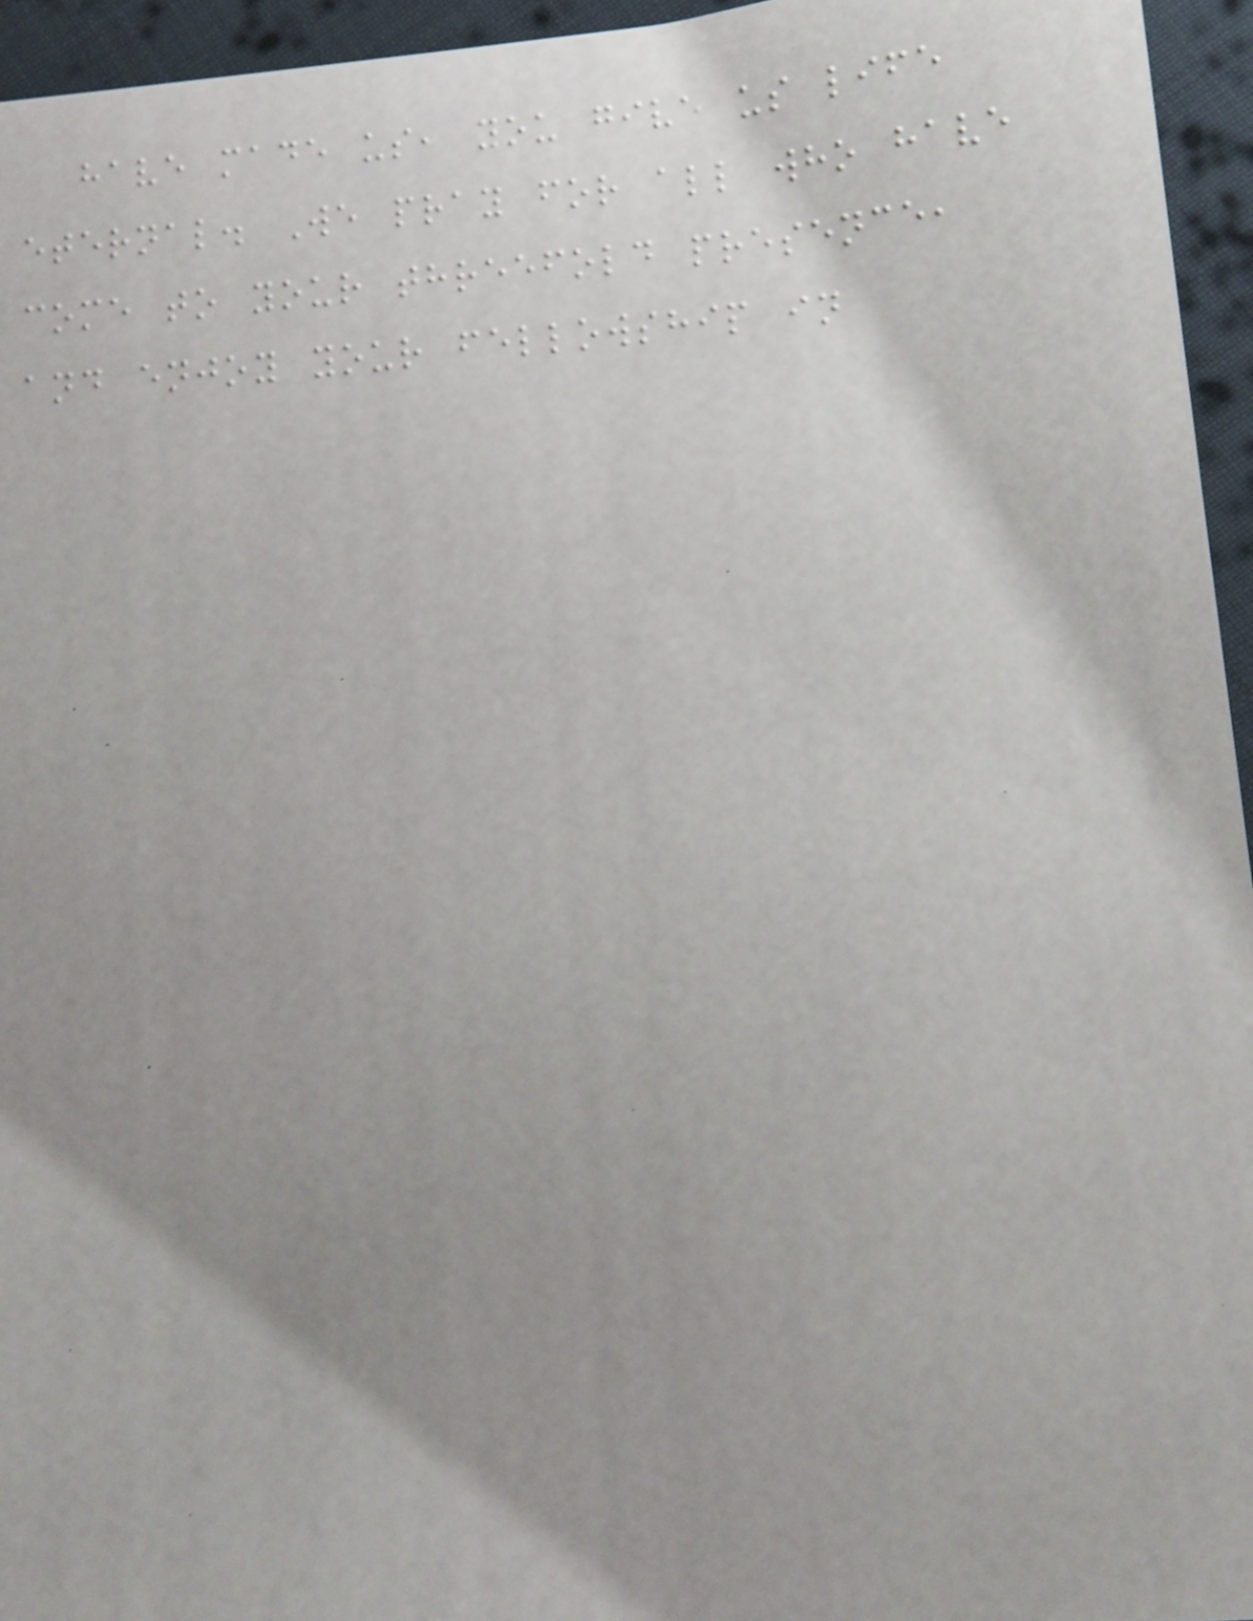have made us, you give us life
eternal. We pray for all who have
come to your threefold presence,
and enjoy your fellowship in
